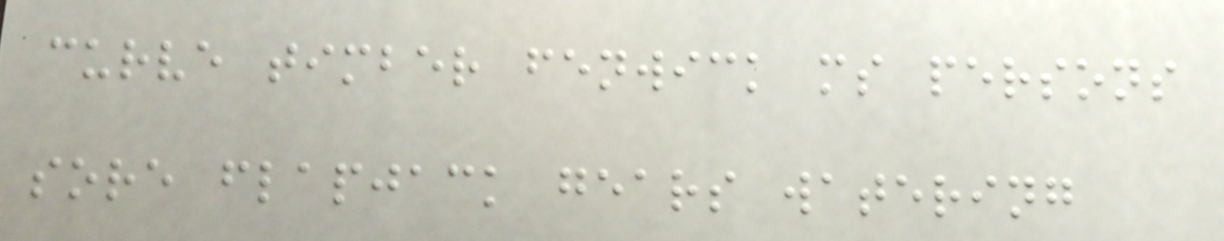curve timber fenwick ms persons
sore flapjack gears watering
